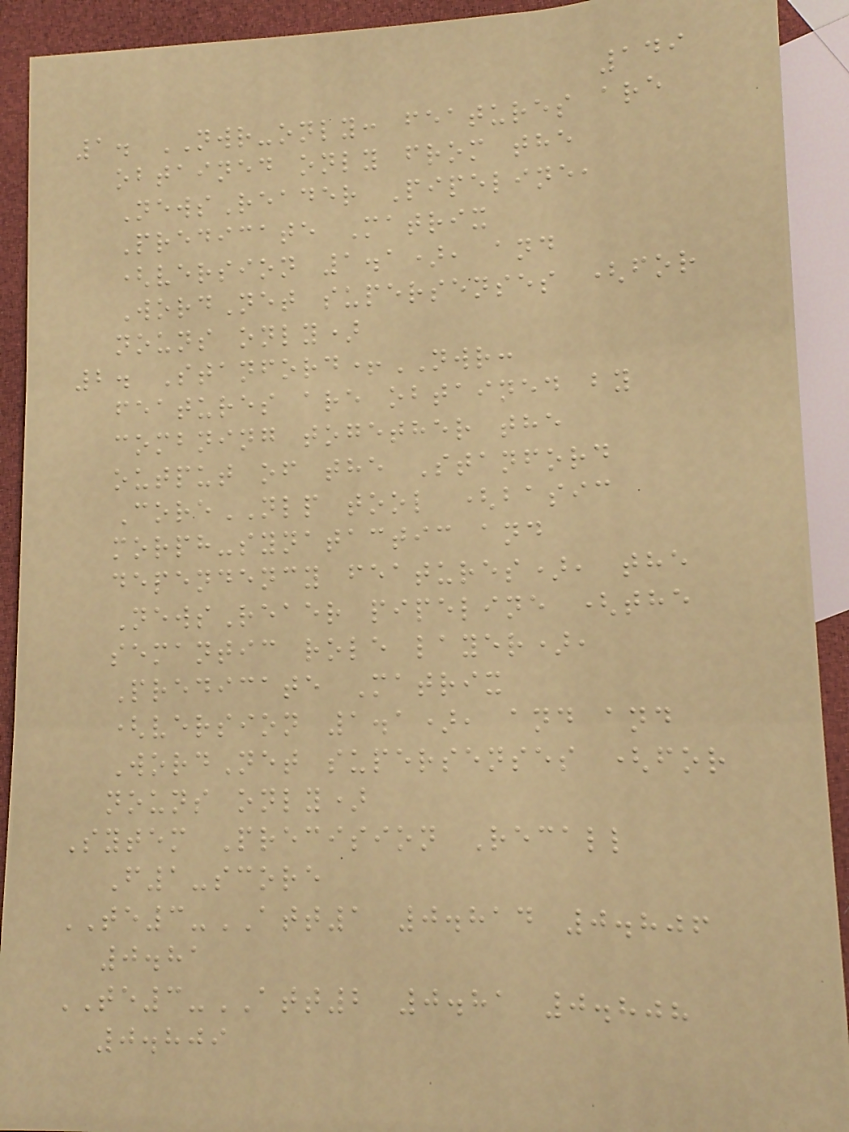149
1. NWR-only: features are
obtained only from the
NewsReader Pipeline,
Predicate Matrix
(version 1.1), and
WordNet supersenses (for
nouns only)
2. Stanford+NWR:
features are obtained by
combning together the
output of the Stanford
CoreNLP tool (basic
morph-synatactic and
dependency features), the
NewsReaer pipeline (the
semantic role layer),
Predicate Matrix
(version 1.1), and and
WordNet supersenses (for
nouns only)
Sytem Precision Recall
F1-score
TE3-ATT1 0.814 0.806
0.81
TE3-ATT2 0.81 0.808
0.809
